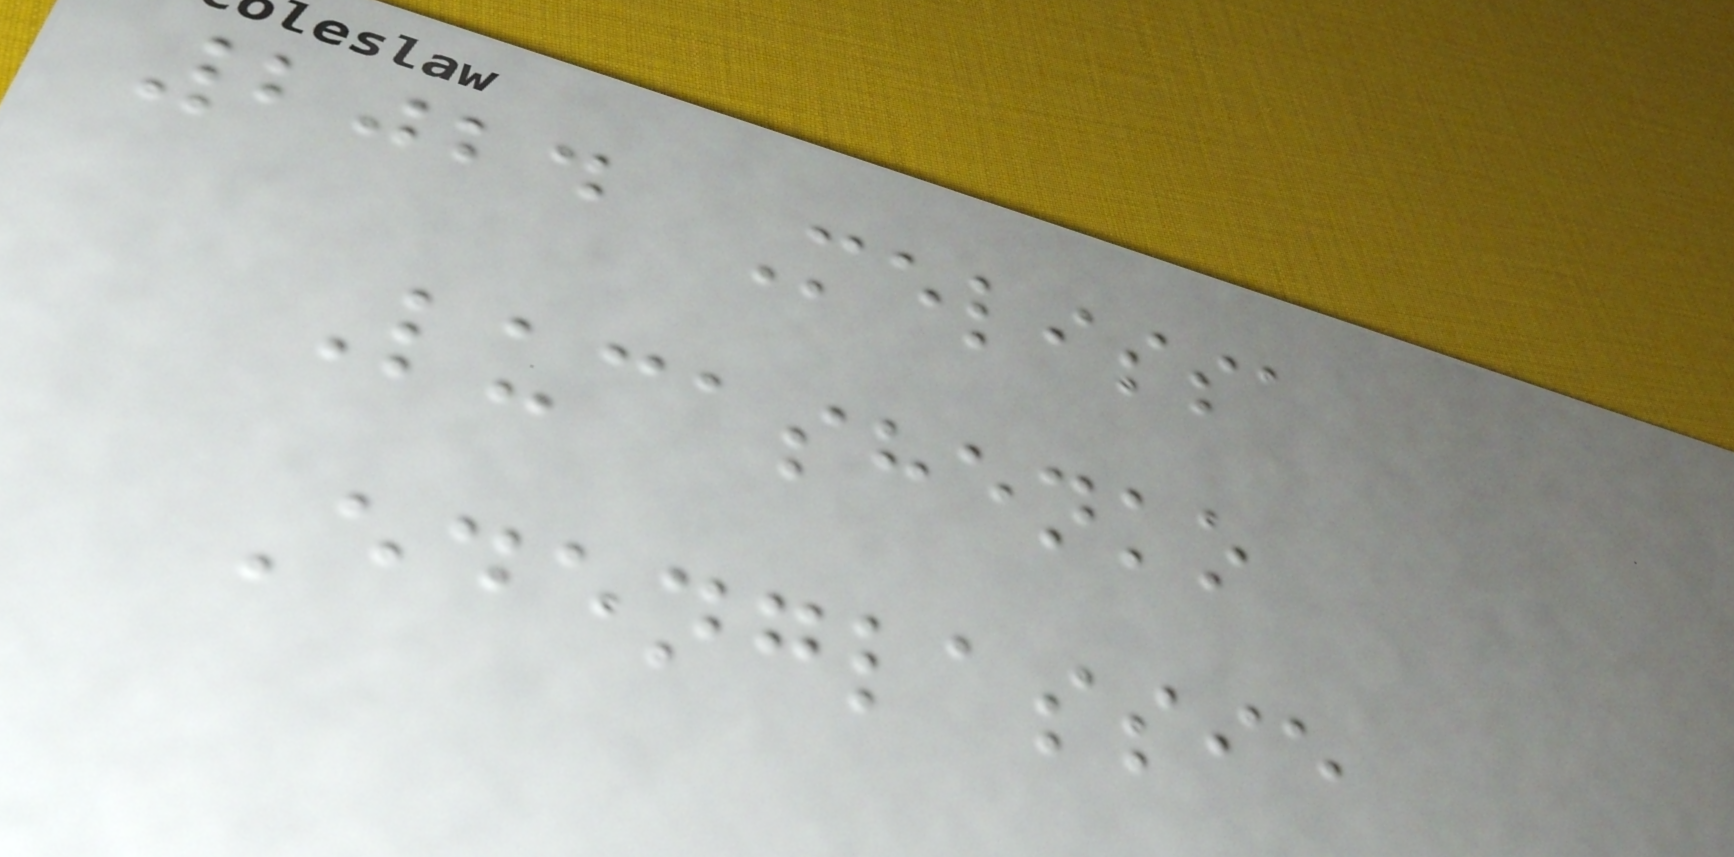2024 Melissa
Lucashenko
Edenglassie
